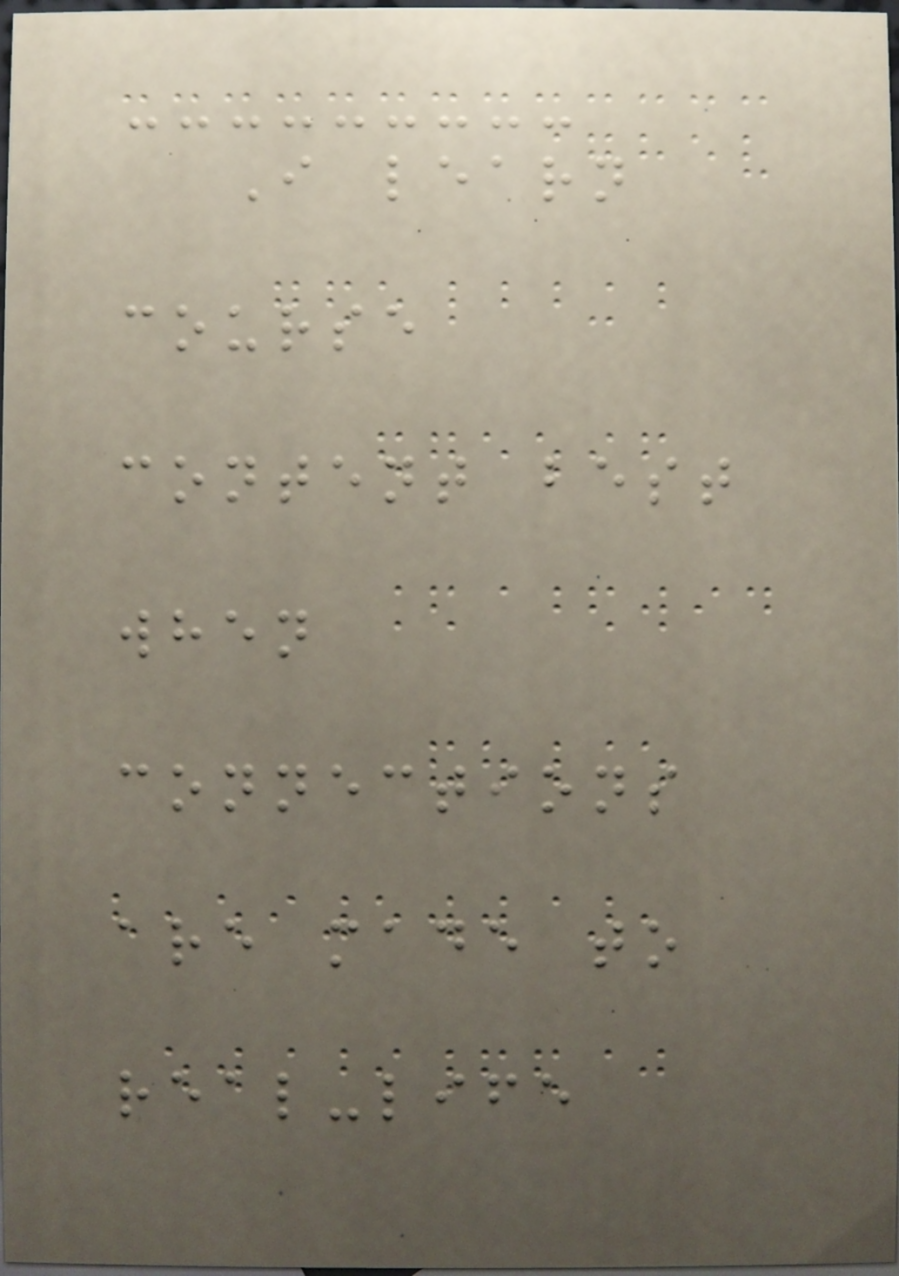I learn
course
content best
when
connections
are made to
real-life
